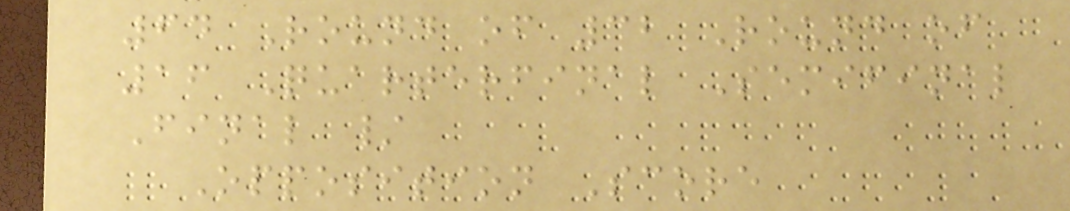64 Round of 32 Round of
16 Quarterfinal Semifinal
Final /
Opposition Score
